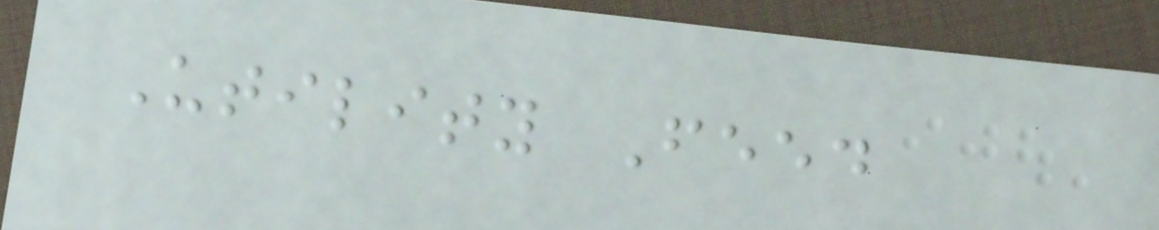Utility Feed
